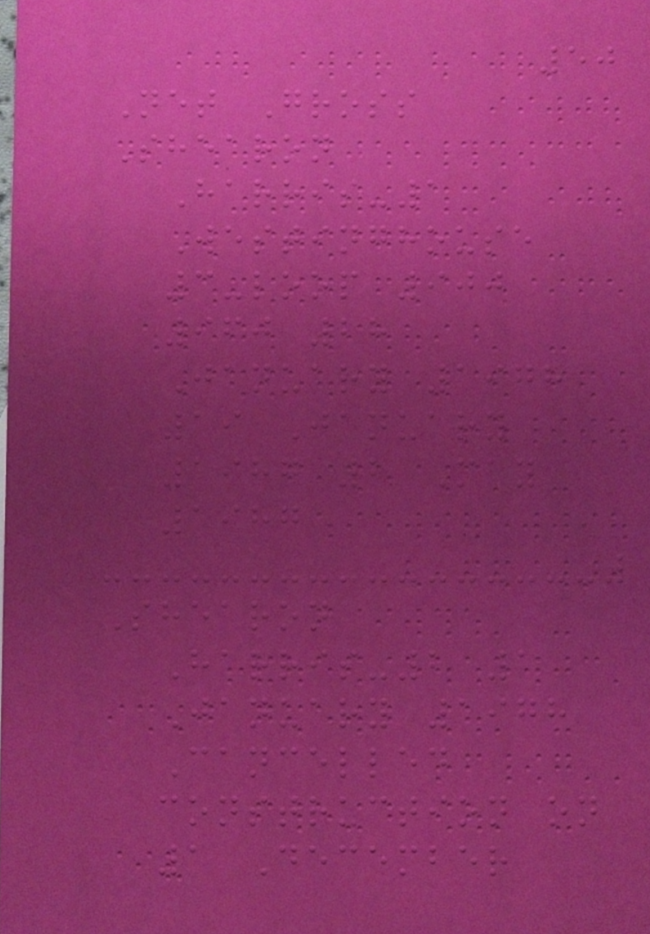50
Net Gross
Shearon
Harris-1
Westinghouse
3-loop 900
960 28
January 1978
19 January
1987 2 May
1987
Shearon
Harris-2 1
January 1978
Cancelled
construction on
1 December
